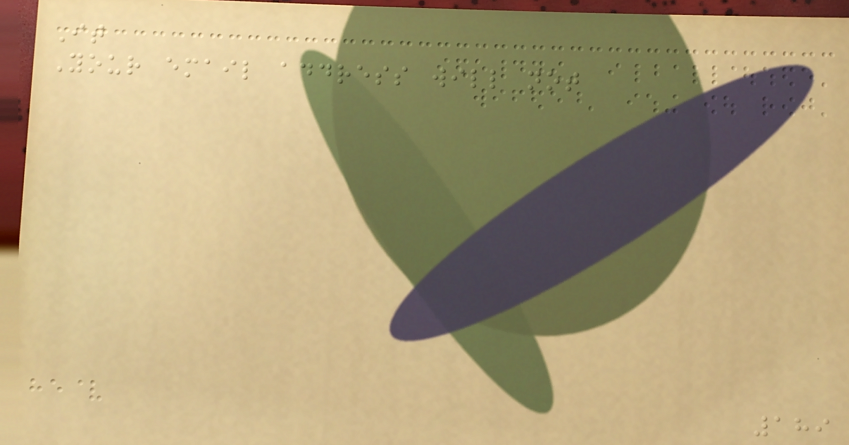It
Your email address will not
189
